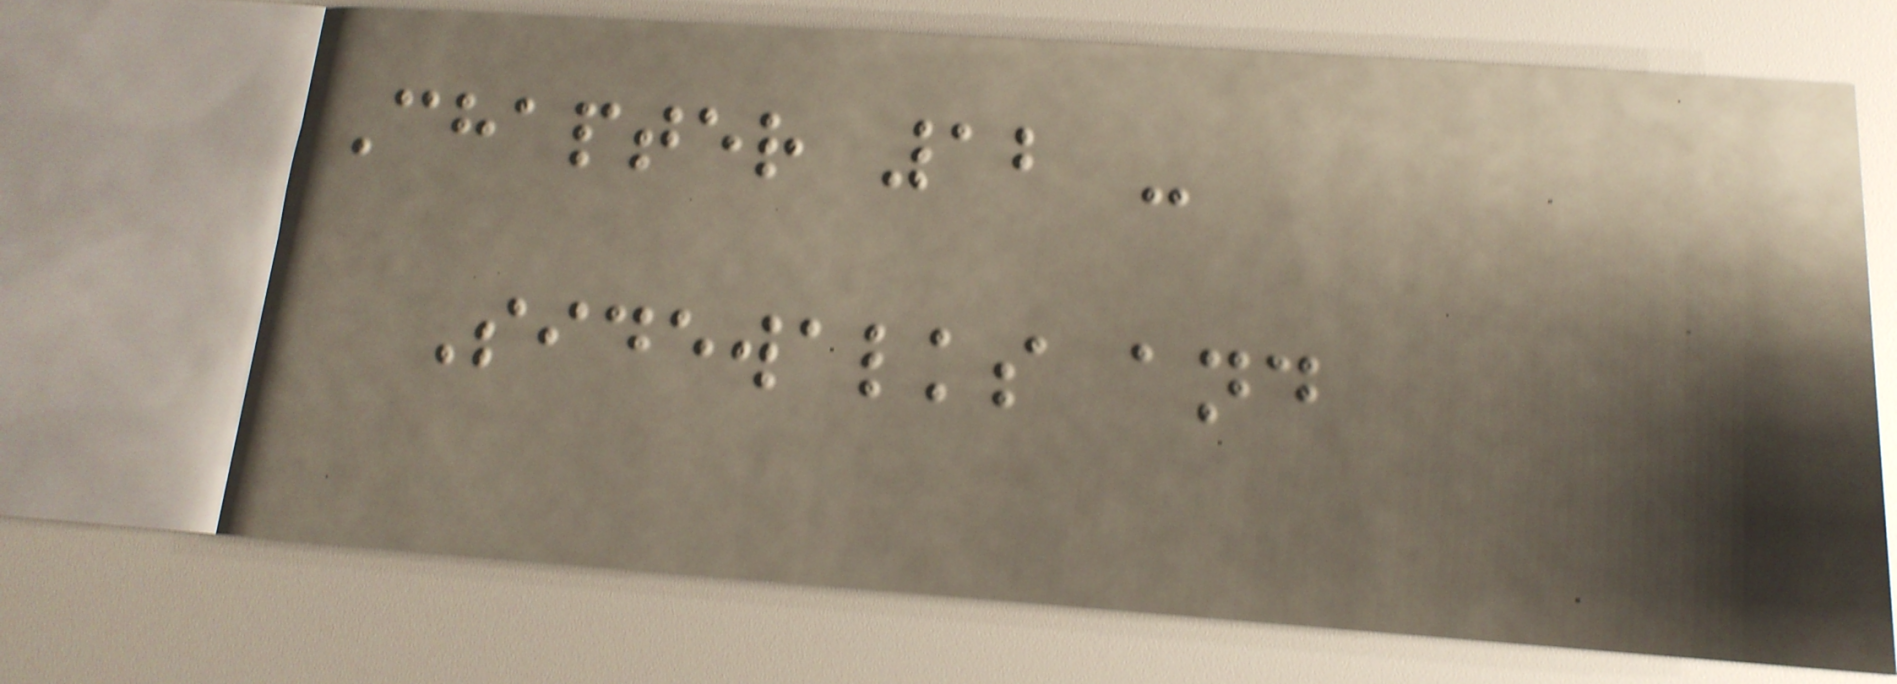Chapter 12 -
Sidewalks and
